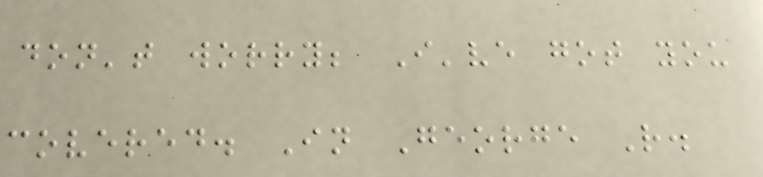don't worry; I've got you
covered. In George R.
